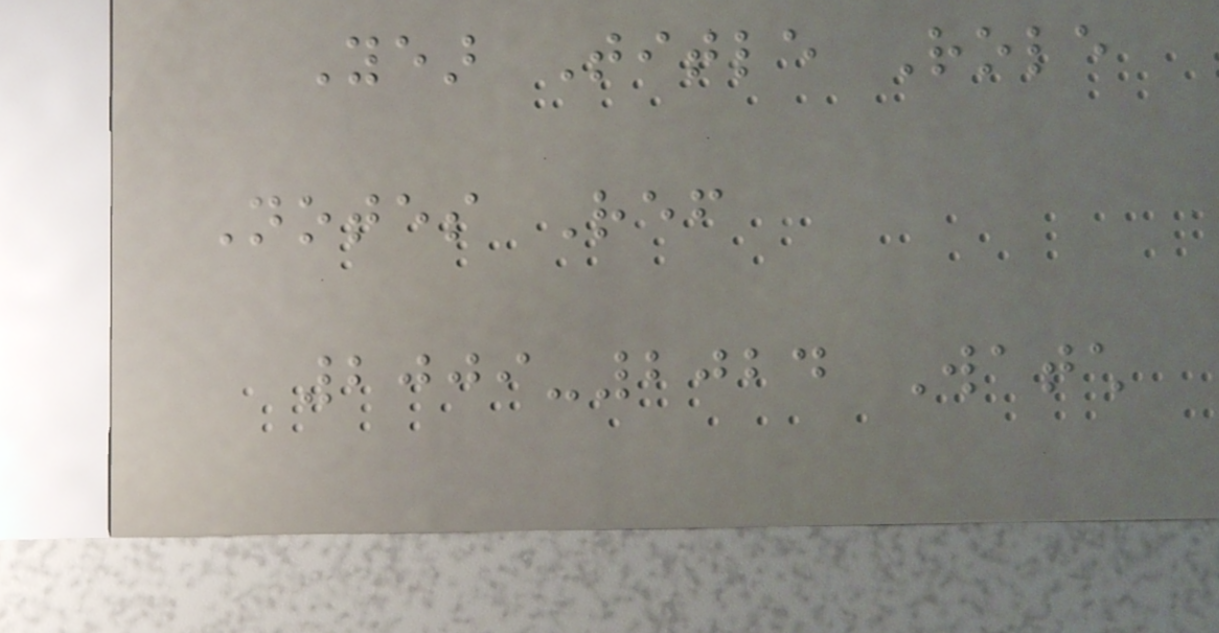Year Title Role
Notes Ref
2009-2024 Watch
